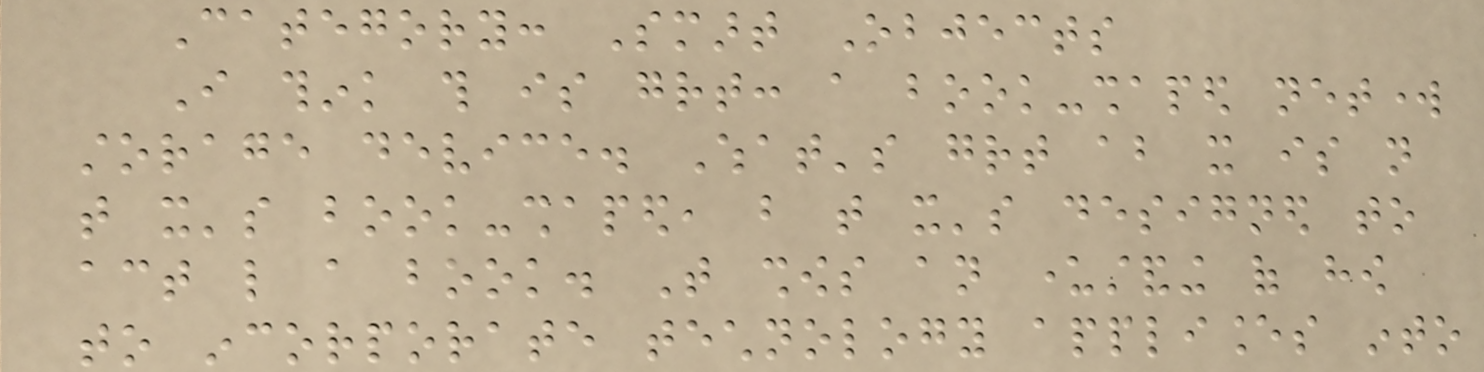Category: Smart Objects
I think this is great: a book-shaped network
storage device. What's great about it is not
that it's book-shaped, but that it's designed to
act like a book. That shows an understanding of how
to incorporate technology appliances into
